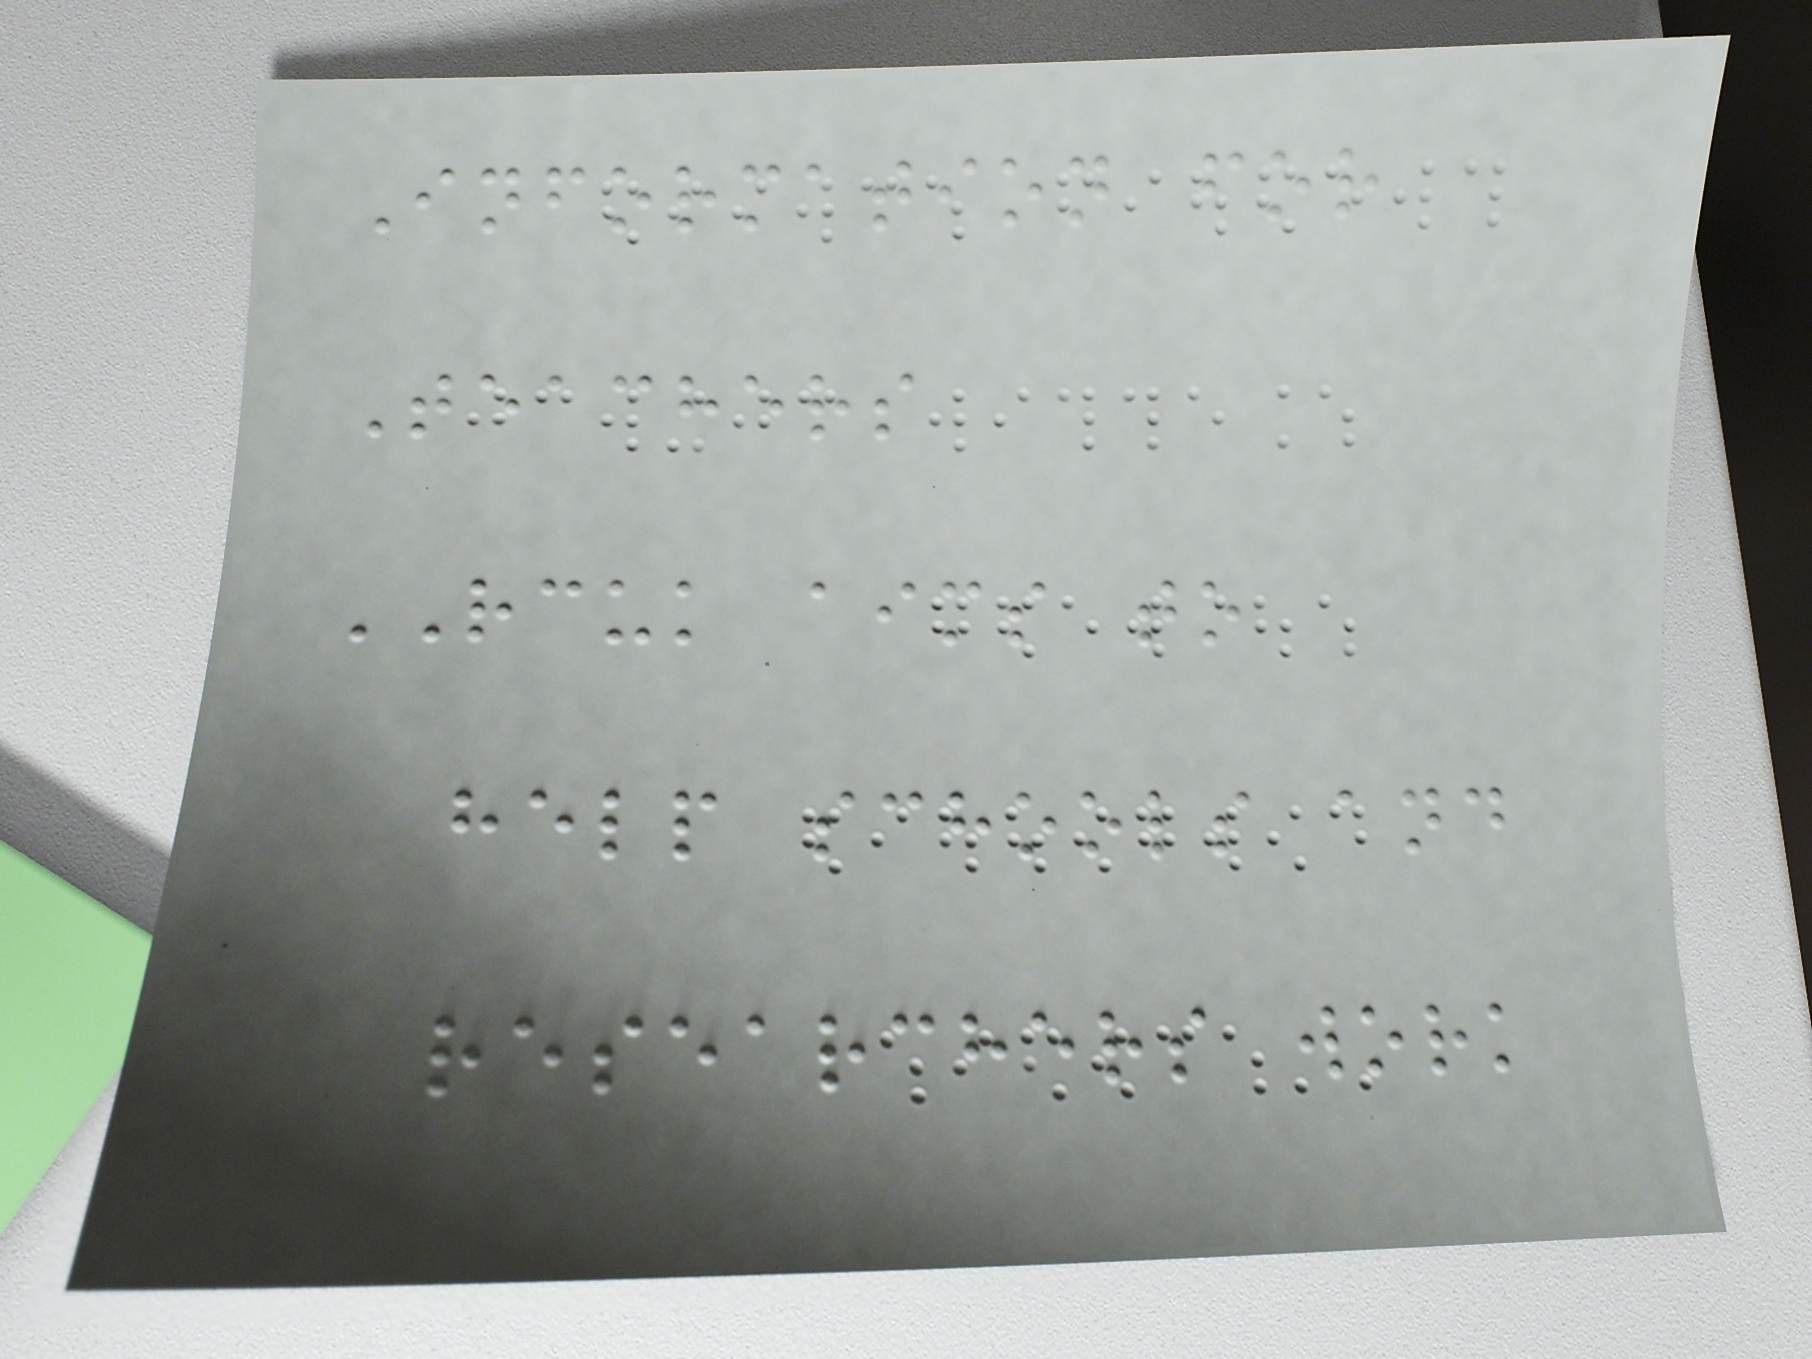Information for
Teachers
RCUK aims to
help schools and
researchers work
